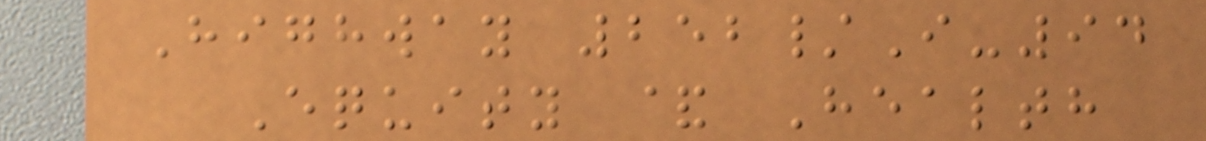Highway 252/I-94
Equity & Health
